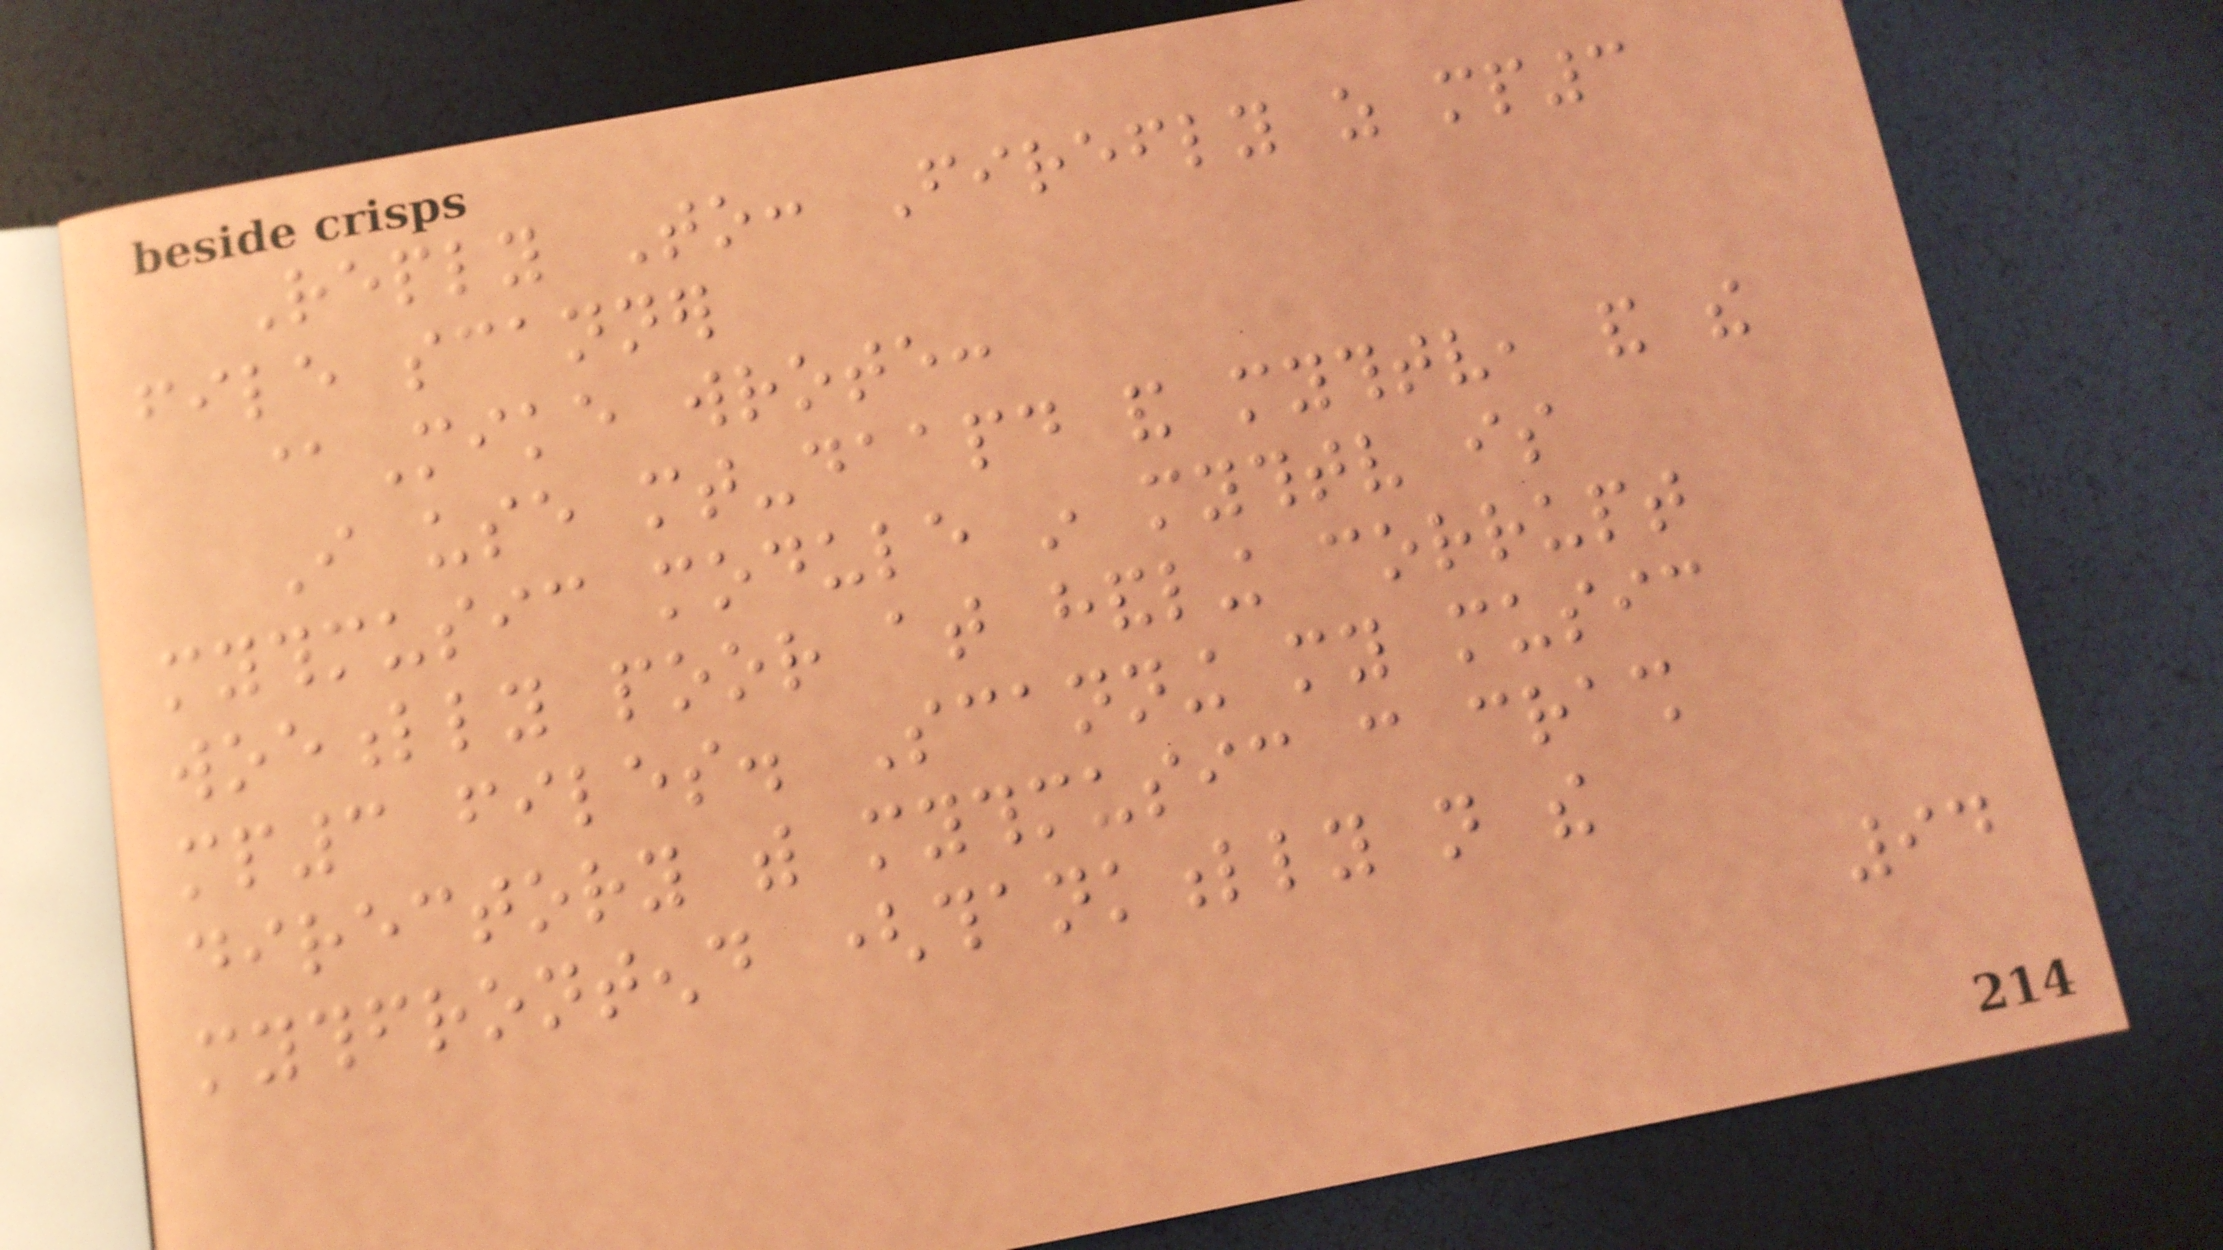Reply To: Firefly as mp3
file scanner
@Mike wrote:
I use mt-daapd and mythtv, and the
mythmusic module in mythtv is
woefully poor at handling corrupt
mp3 files. Scanning my music
directory with mythmusic can crash
mythfrontend (thankfully not the
94
